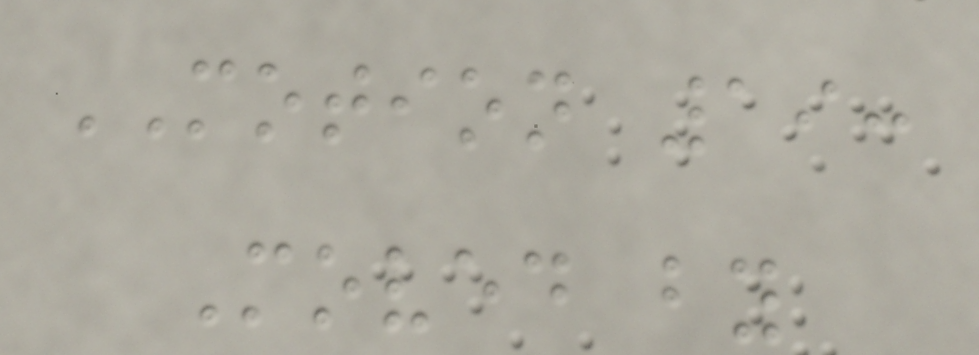MOTION 19:
Moved by
